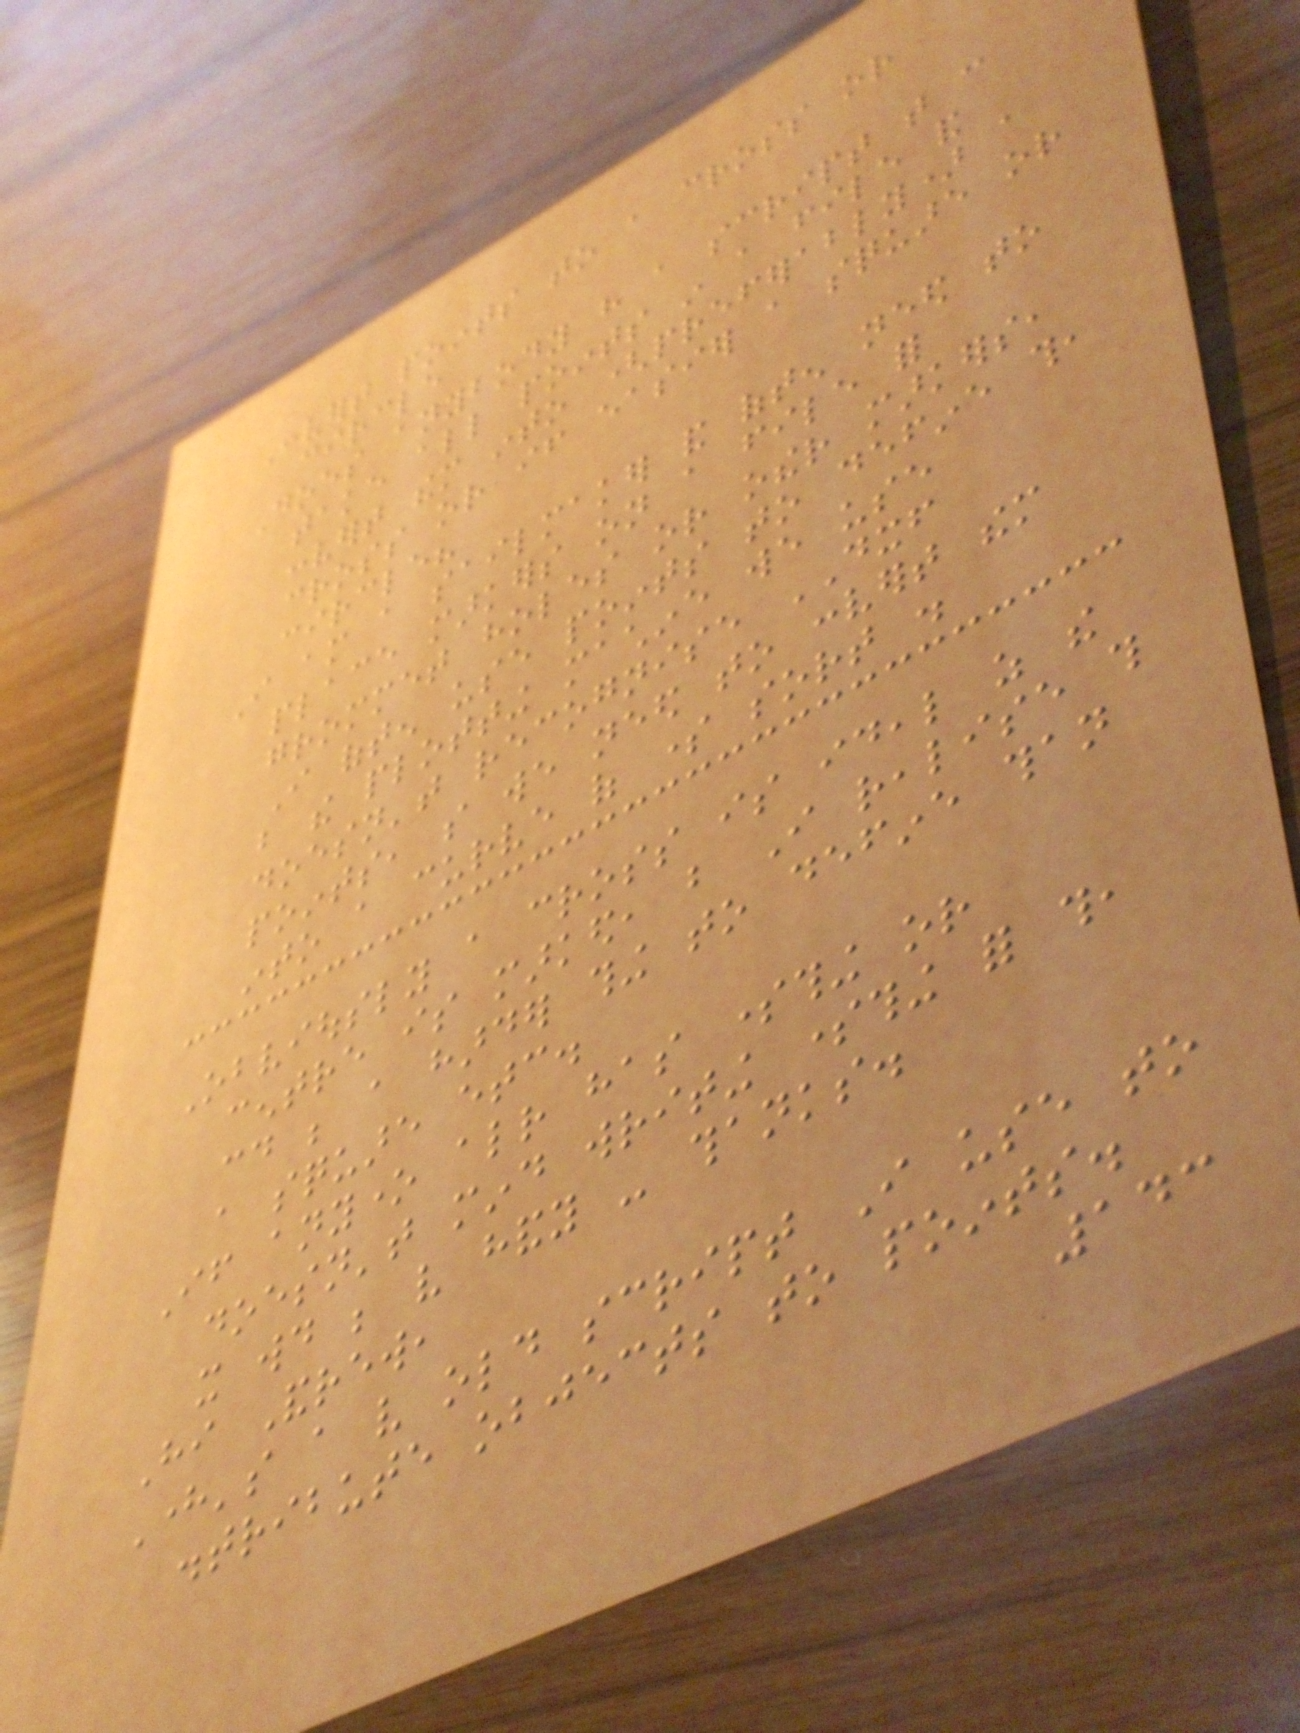Convert points to a cross or
circle
Does anybody have a script that can
take all points in a file and
convert them into (preferably) a
cross or if easier a square or
circle?
I am a sailmaker and often need to
place markers on a file for
grommet holes or other markers,
I often use points to define this,
but the plotting machine we use
doesn't recognise DXF
points, so we need to convert them
into a curve of some sort .
Obviously a cross is ideal as the
centre is marked, but I realise this
could be a harder thing to define than
a square etc.
If anyone already has something or
doesn't mind writing something for this,
it would be very handy - thanks.
Hi Andrew,
Here's a very old script I use to
distribute objects to points.
143
